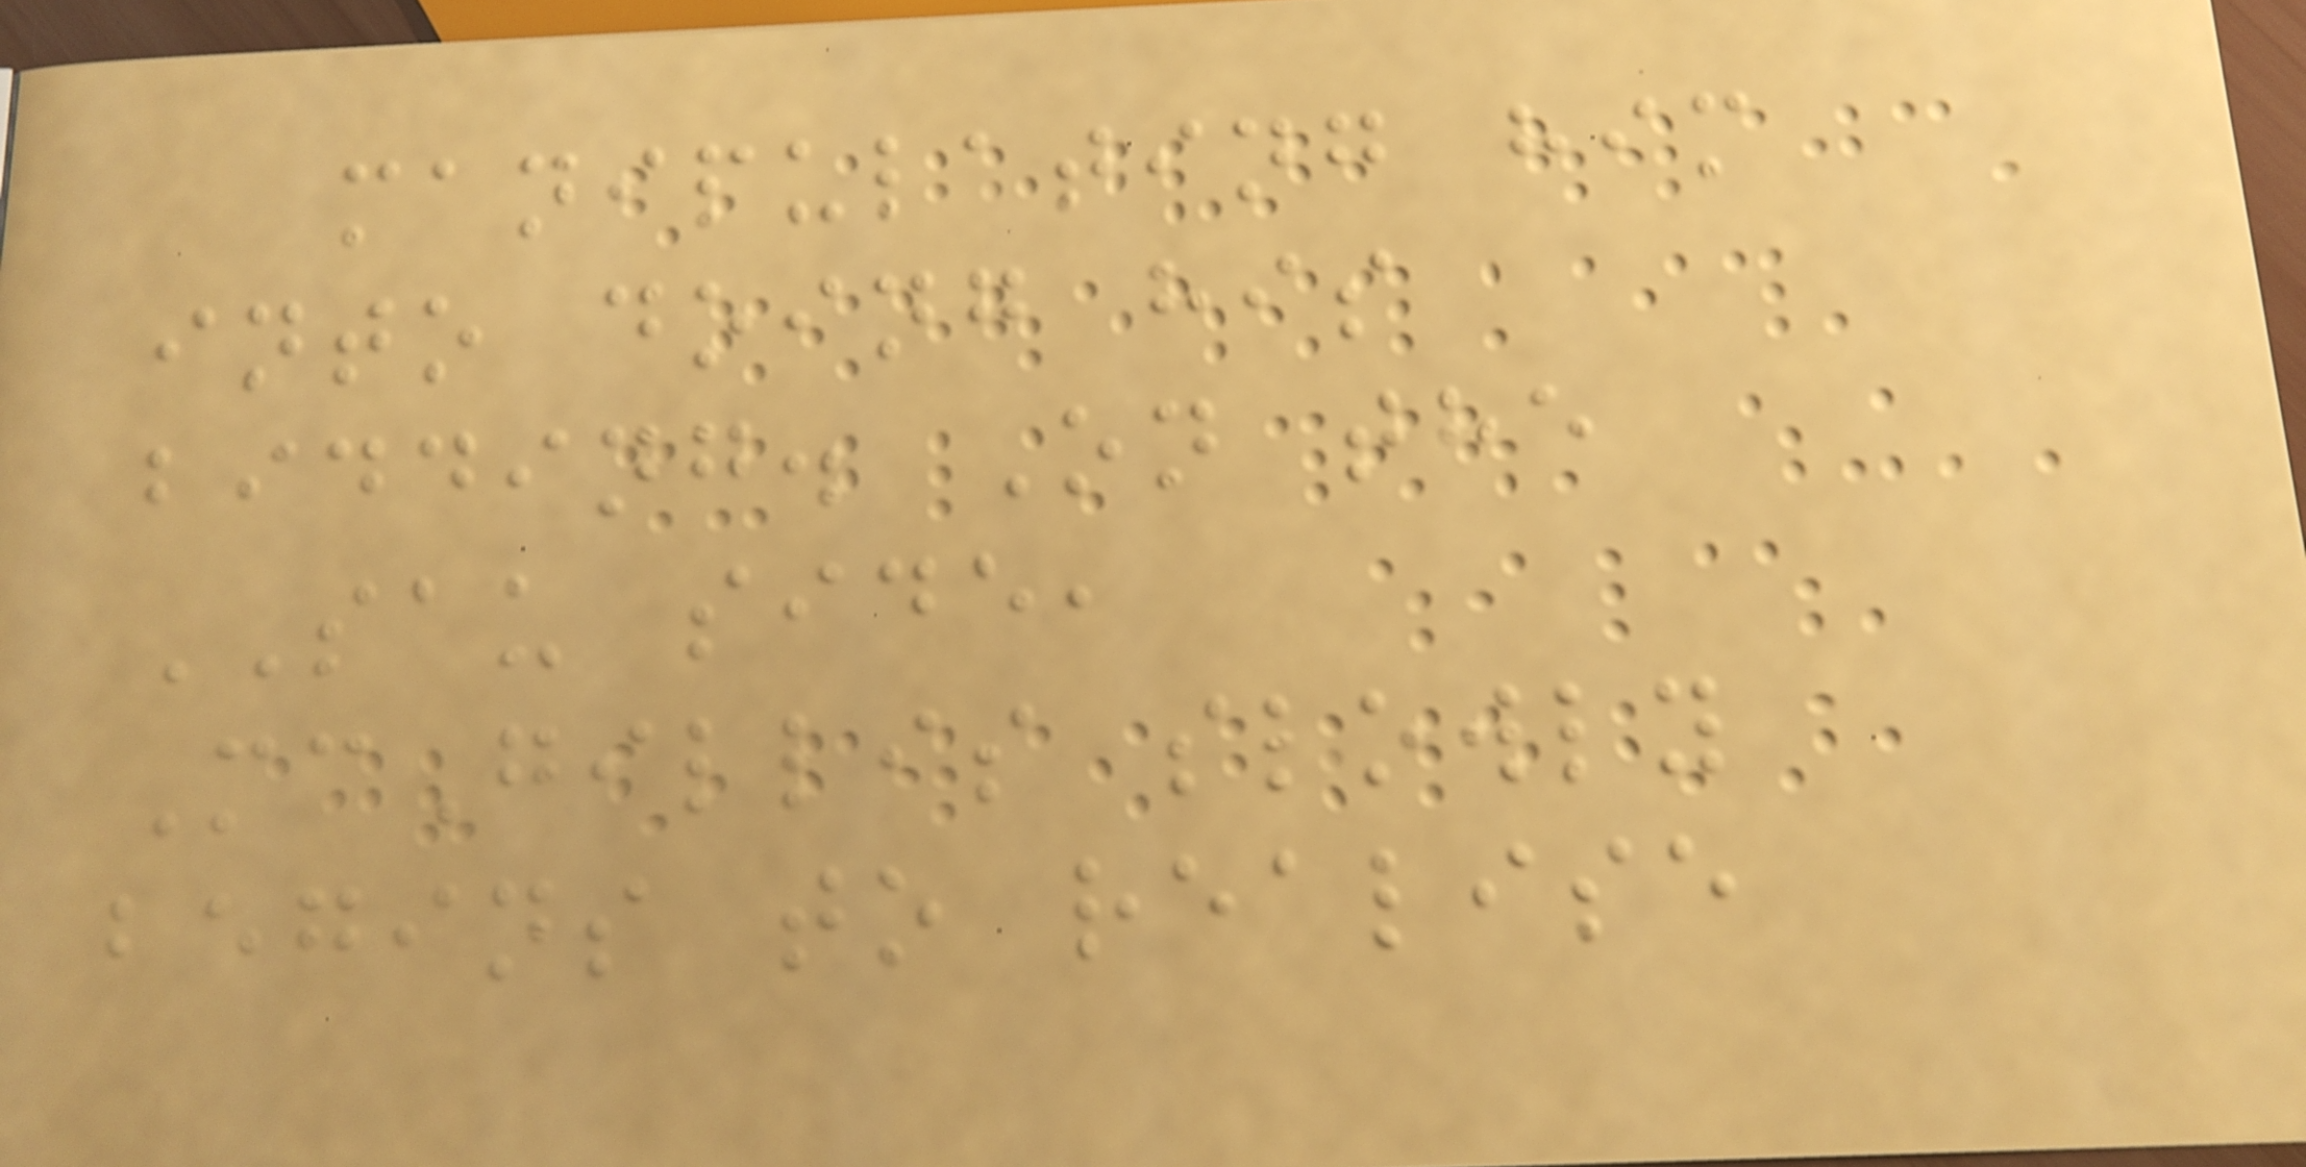manipulating him
into doing his
bidding. On the
SAU side,
McGillis slowly
begins to realise
